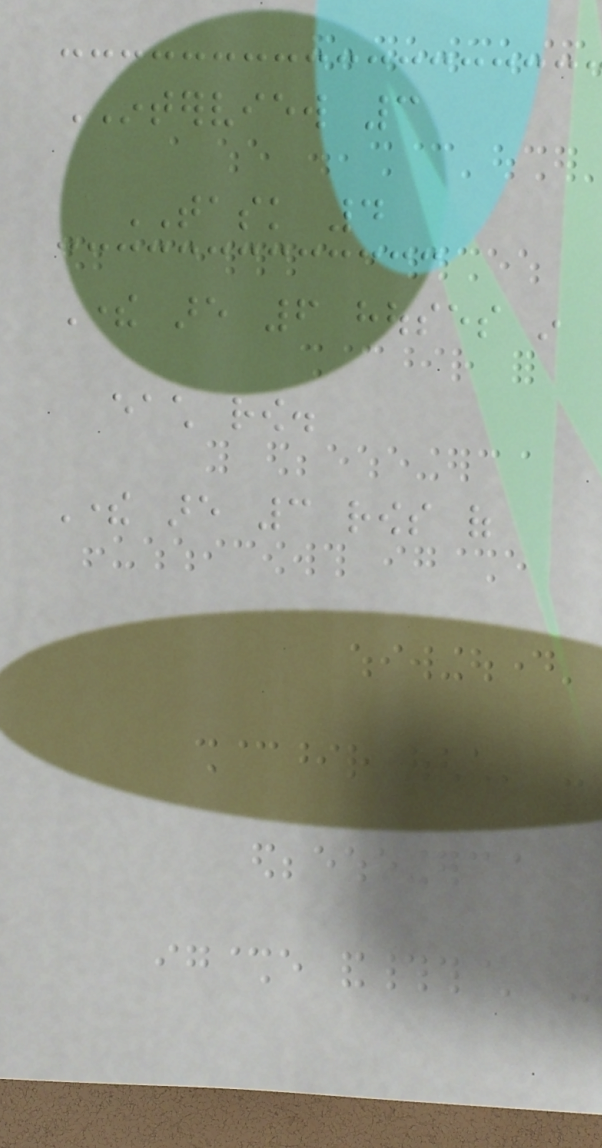INTERVIEW 3
TASK 4
There are 6 houses in
each row.
There are 3 rows of
